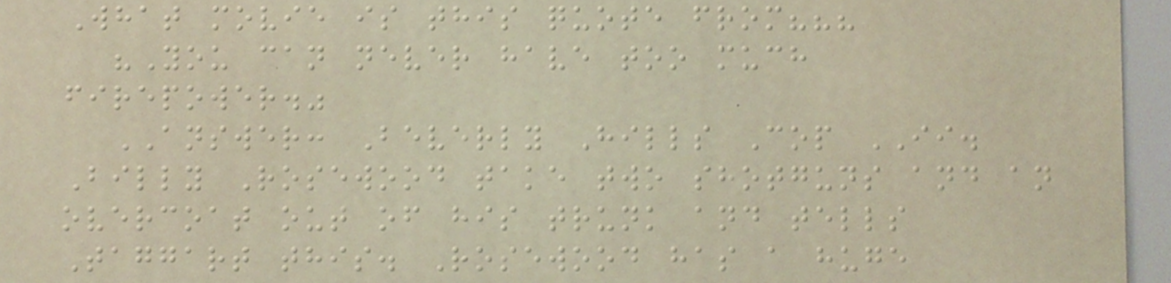What movie is this quote from???
"You can never have too much
firepower."
ANSWER: Beverly Hills Cop II.
Billy Rosewood take two shotguns and an
overcoat out of his trunk and tells
Taggart this. Rosewood has a huge
